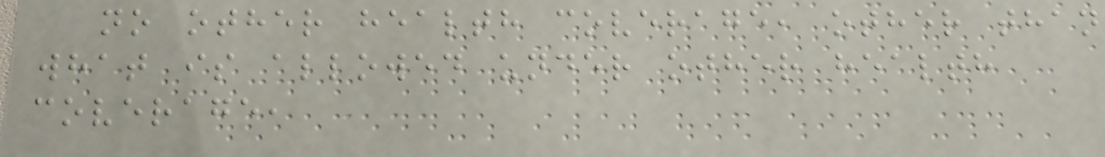no other health coverage, other than
what is allowed under other health
coverage,
